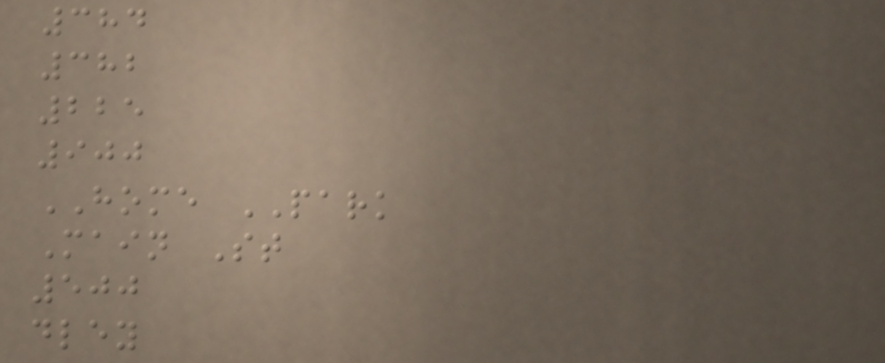384
382
225
900
HOME PARK
Main St
500
dley
